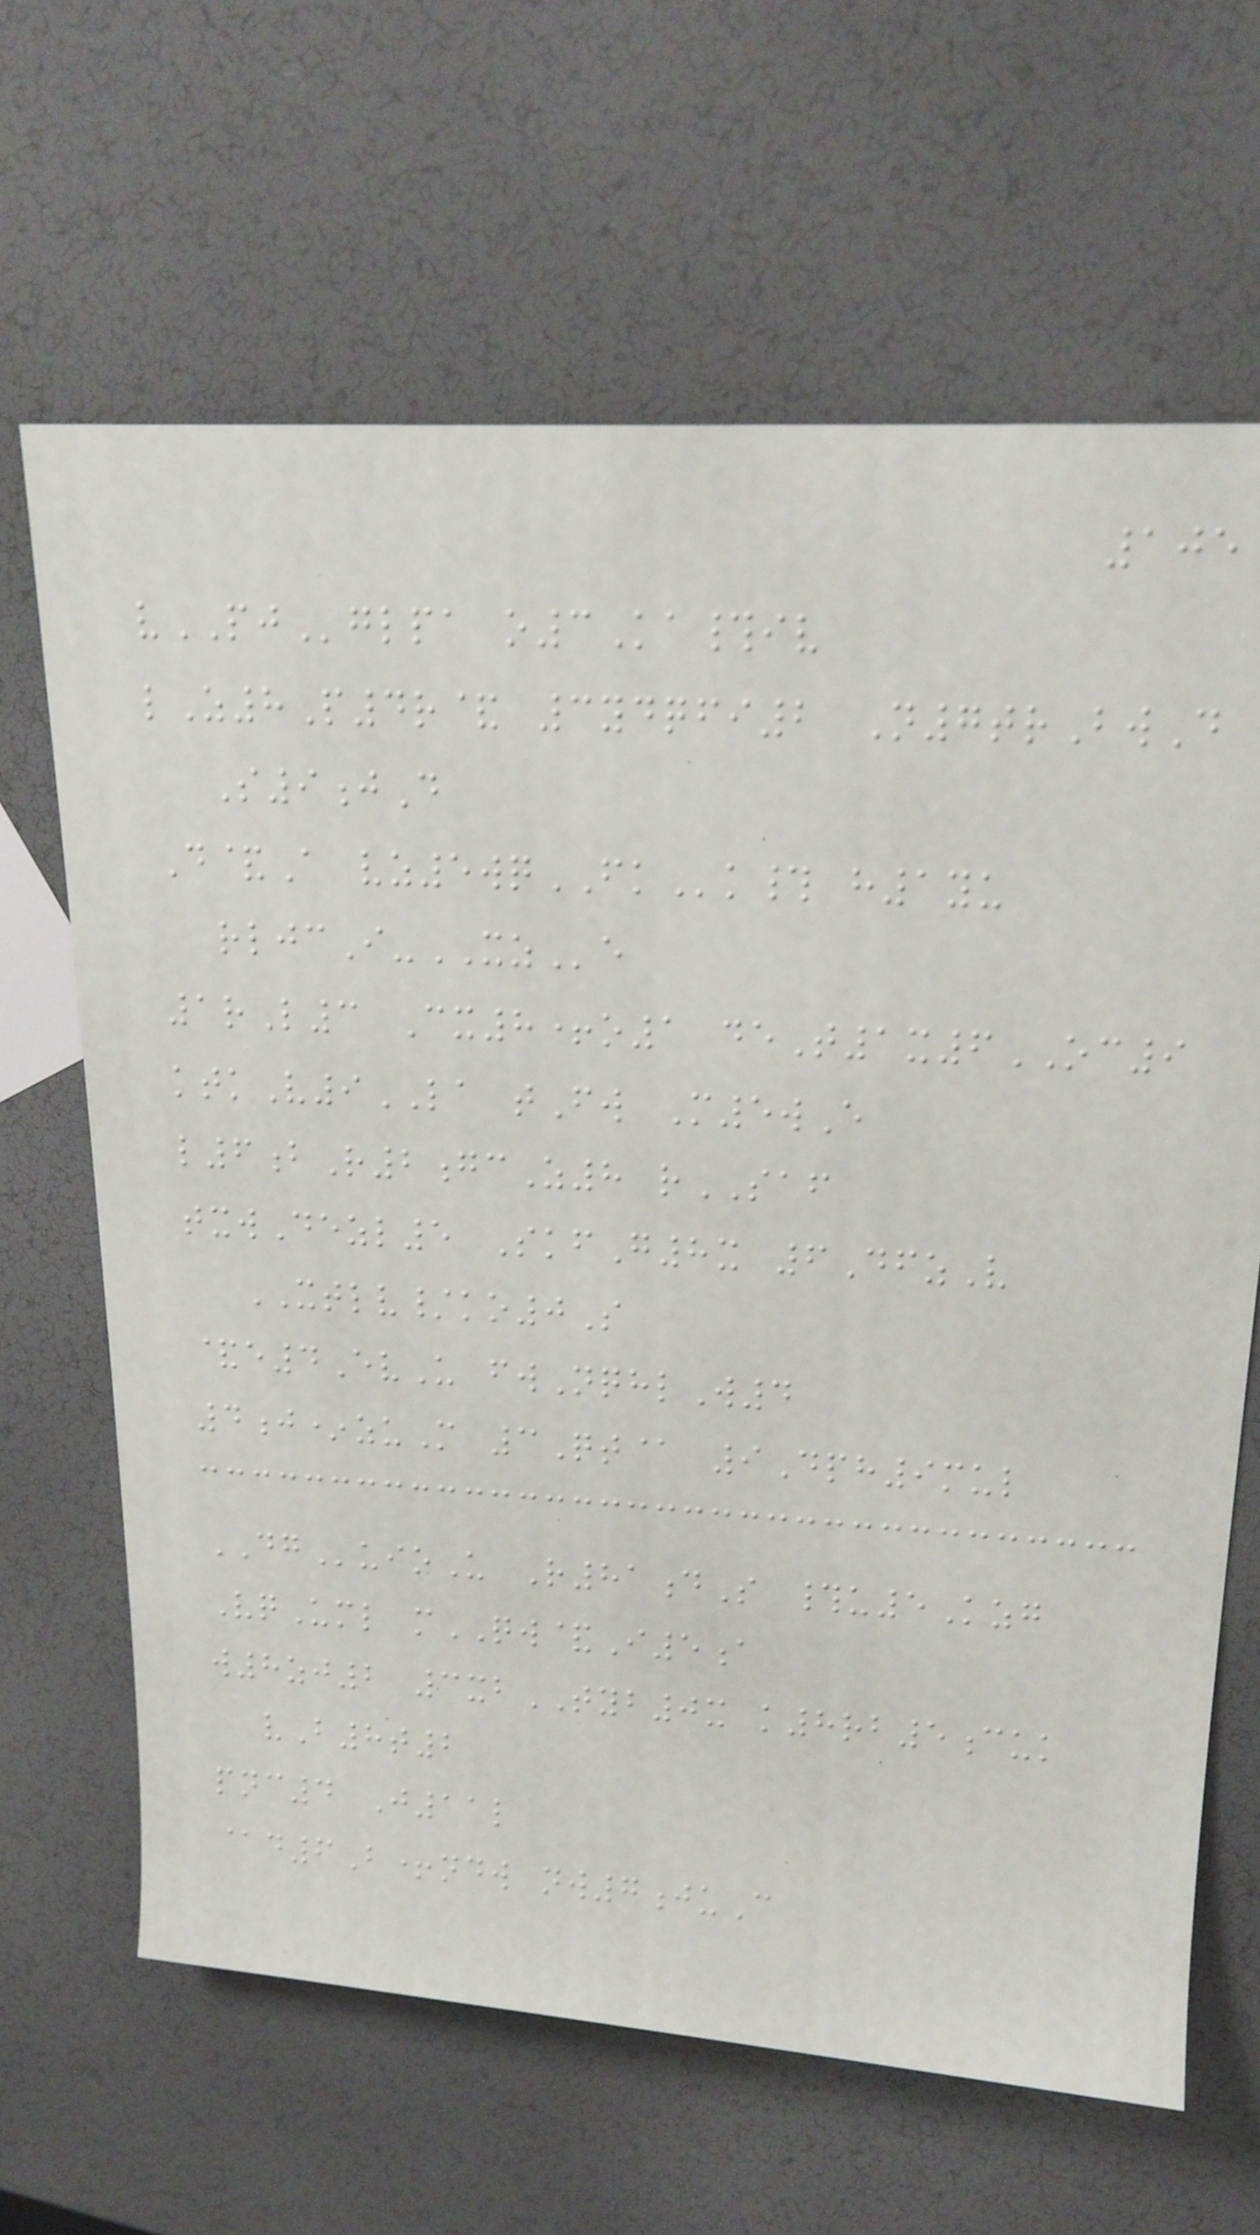105
vPJglpa o3Ka#iv
lZ8P4r& 3ydqfi2 N7trBwD
S9jD
D&A vz5wqFKk# h1yu
rljcI-XZe
1rL3 Cx8+o1 deT1x6OC9
ktkV9LA tFw M5wE
l6bR2gcZ8 rSAF
txwDezl5 SkfG8x 6DfzV
XTLV/ko0S
&e4EvU fwNqhlW4
4j*zuM 3Qt@ 9Dph9mul
DGuioU R81dS #u5Kzg
VqUml mQW&I5a
w8zj2 3xbTYB0x k8rb5cuk
vB8t2
pnc4 J11l
@d6B+ndw nw7juC
